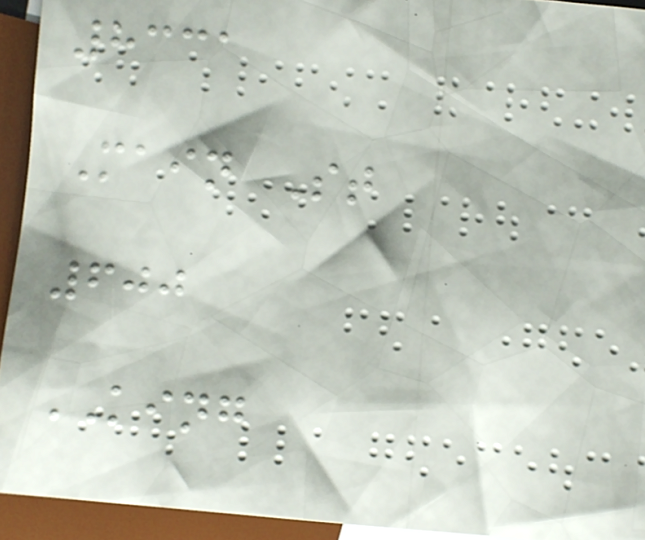8331
Main St
600
KING
